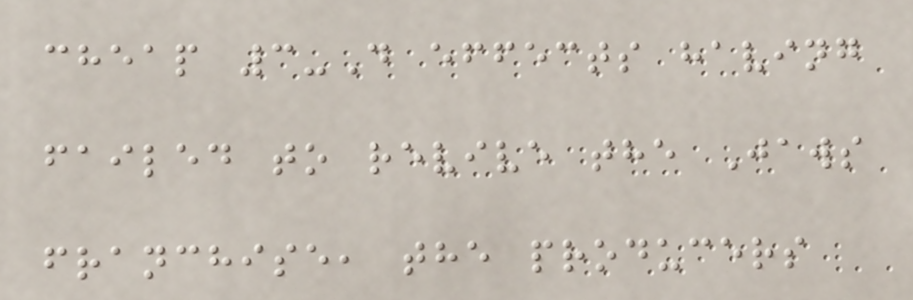cheap 3-D effects having
failed to revive the Jaws
franchise, the producers
